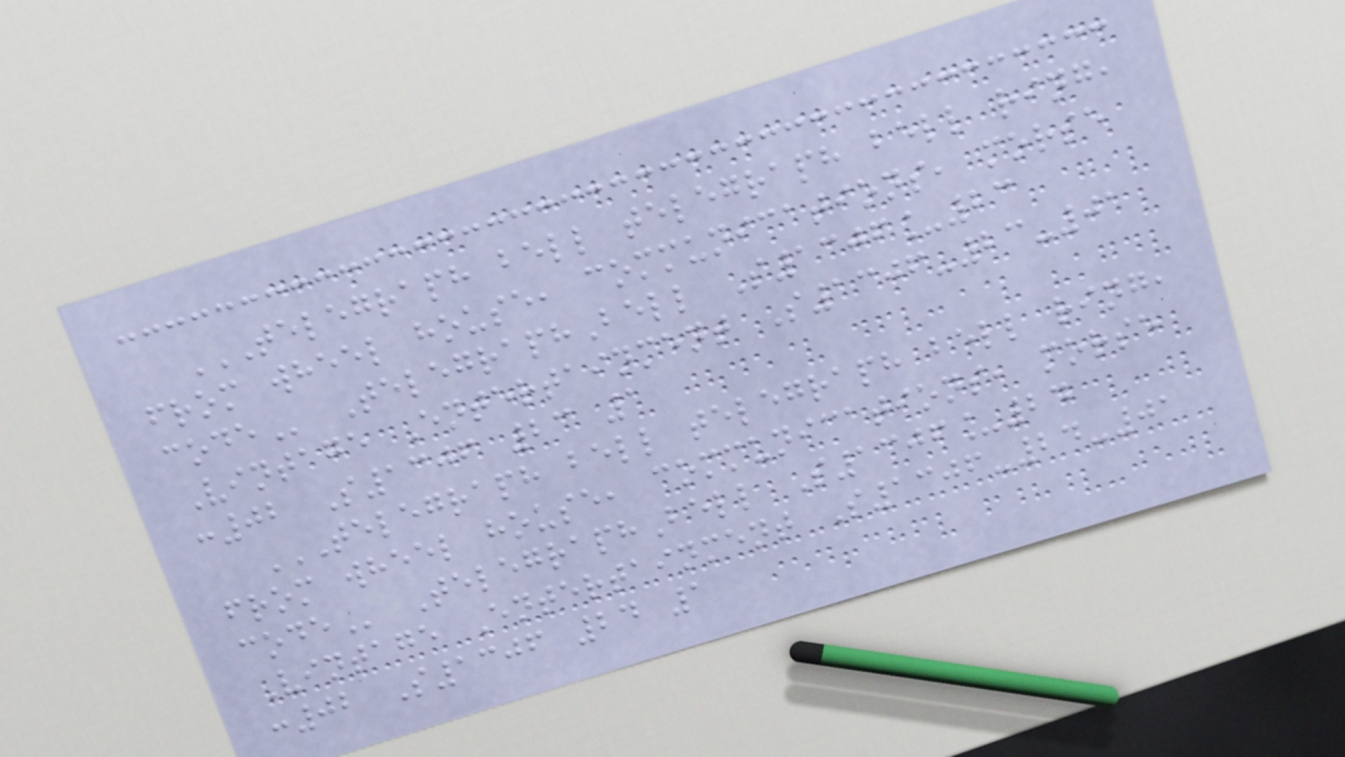TELEGRAPH BELL TELEGRAPH BELL RING,
FROM WHEEL HOUSE, COMMUNICATIONS, MORSE
CODE TelegraphBell S1306_23
Vintage Entertainment S1306-23-01
:02 S1306 23 1
TELEGRAPH BELL TELEGRAPH BELL RING,
FROM WHEEL HOUSE, COMMUNICATIONS, MORSE
CODE TelegraphBell S1306_24
Vintage Entertainment S1306-24-01
:02 S1306 24 1
